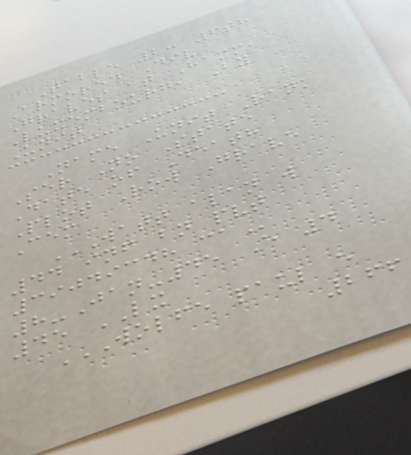Table 2: 6th
Armored Div
Graves at Hamm,
Luxembourg, By
Unit
Name Unit Rank
Ser No State
Date of Death
Plot Row Grave
Cem
WATT ALAN W
44 INF BN PVT
39049348 CA
8-Jan-45 E 4
45 LX
WOLFE PAUL E
266
